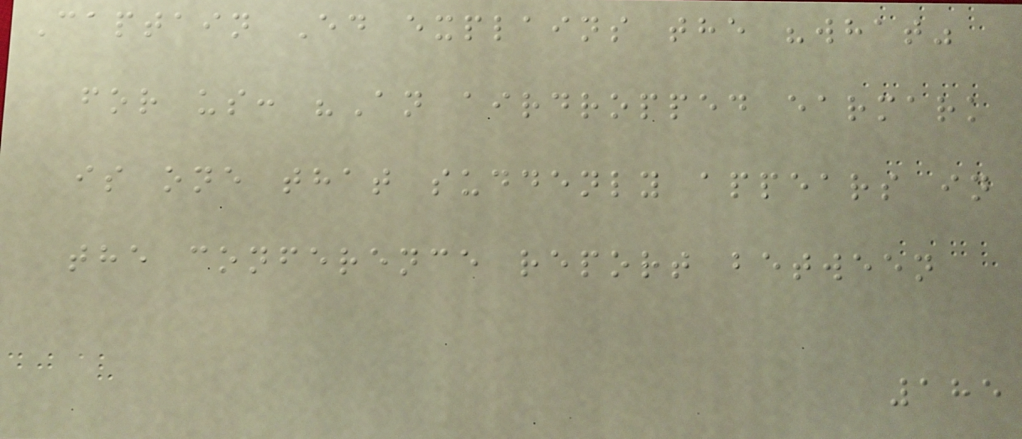Captain Ed explains the "what"
for us: "An airdropped earmark
is one that suddenly appears in
the conference report between
185
